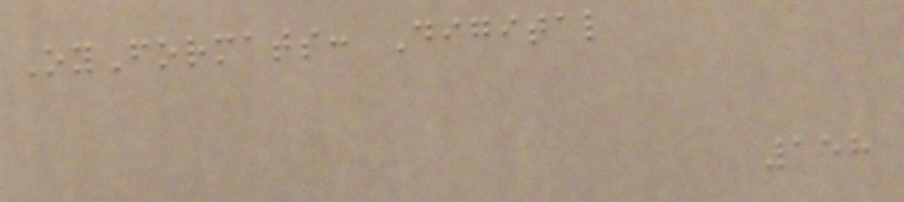OyFormats: Digital
158
